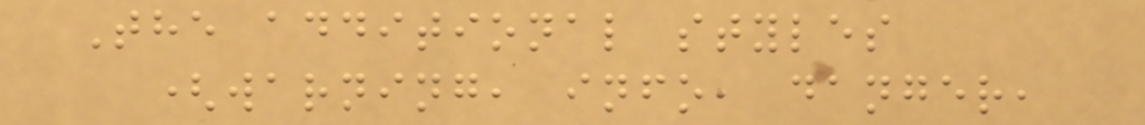The additional styles
(warning, info, danger,
